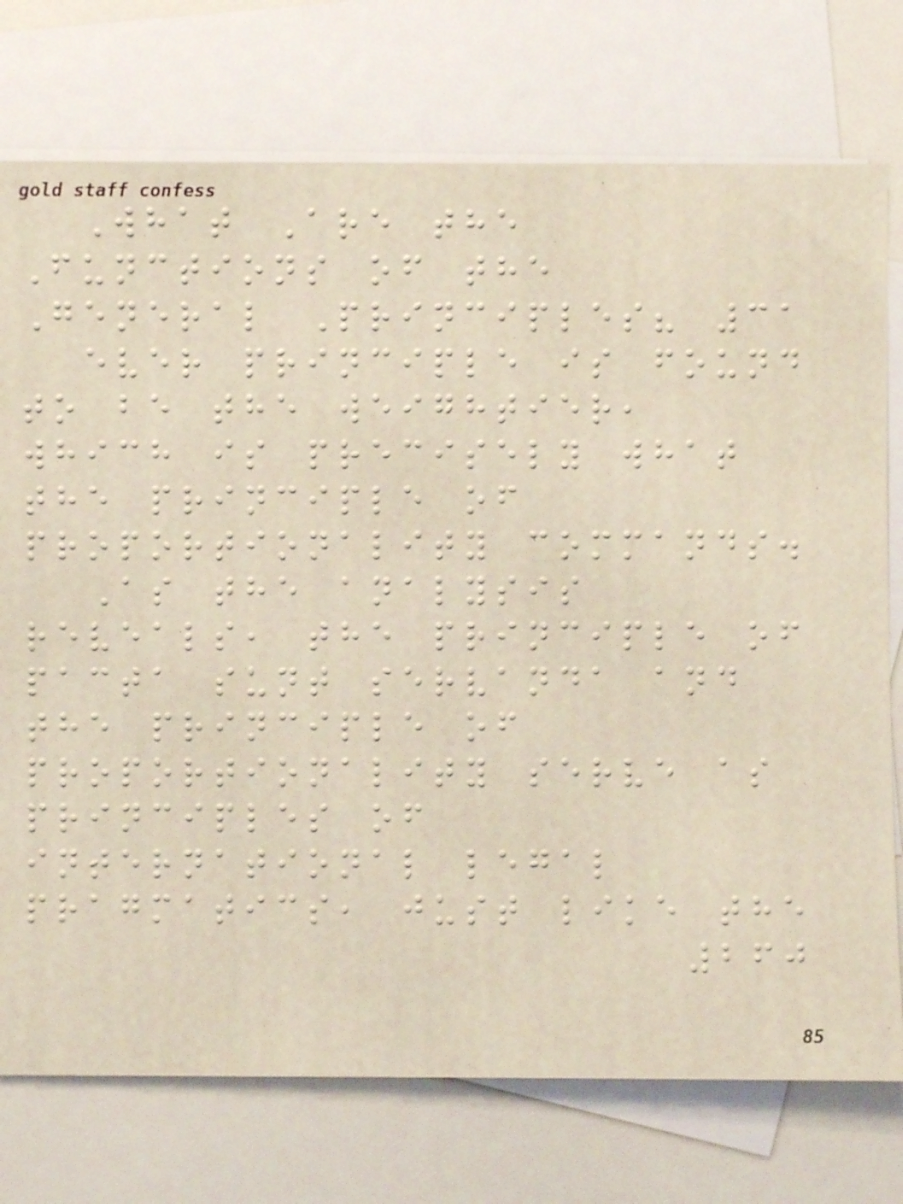What Are the
Functions of the
General Principles? 31
ever principle is found
to be the weightier,
which is precisely what
the principle of
proportionality commands.
As the analysis
reveals, the principle of
pacta sunt servanda and
the principle of
proportionality serve as
principles of
international legal
pragmatics, just like the
260
